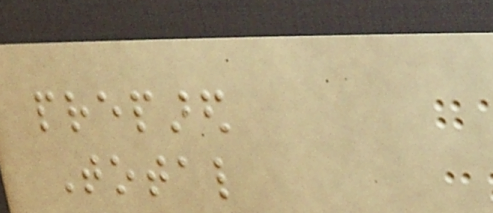prepared
Total
